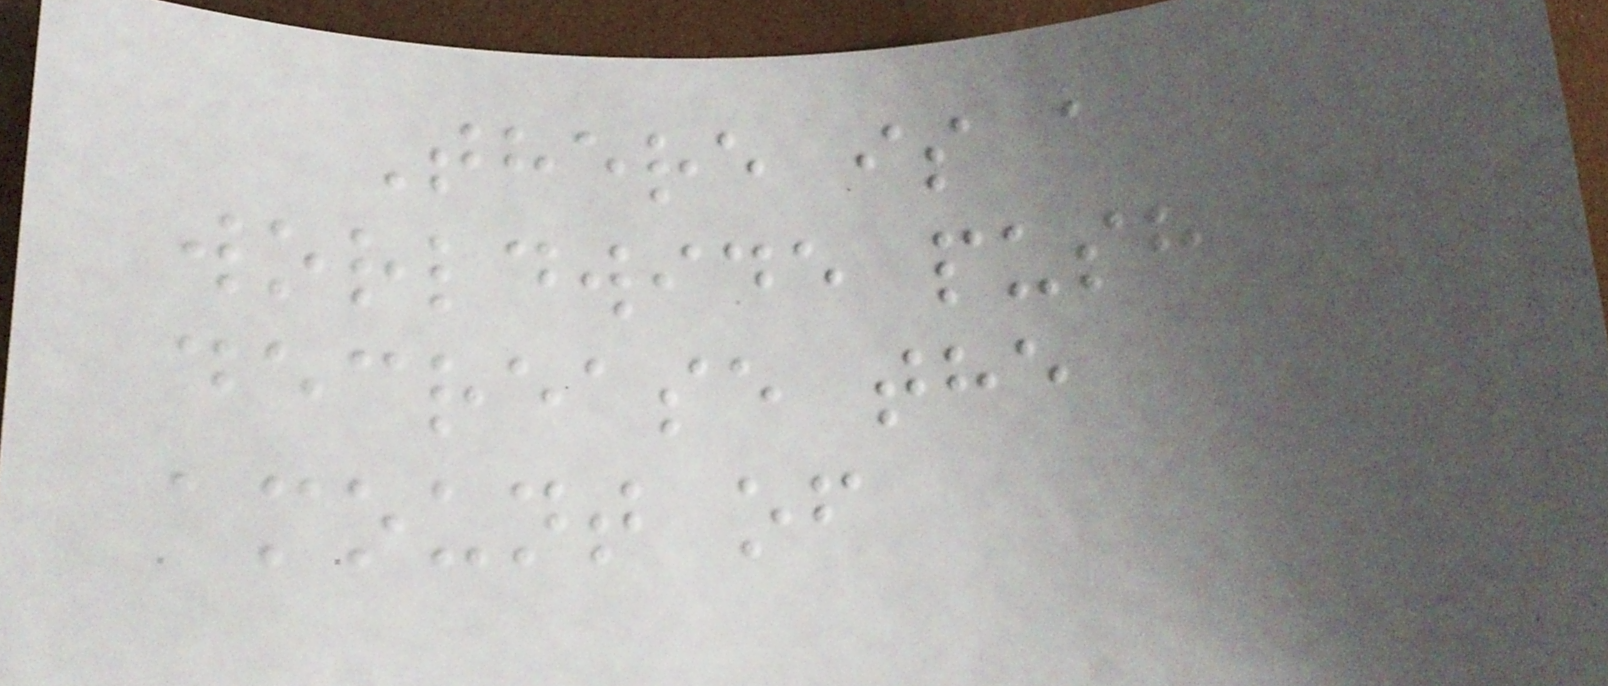There is a
worldwide push to
decrease the
amount of
